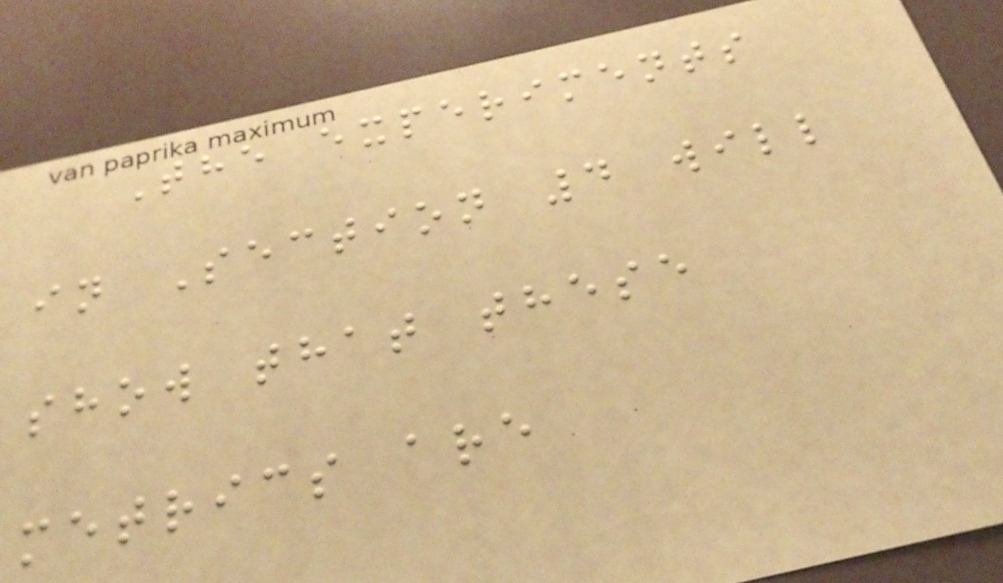The experiments
in Section 4 will
show that these
metrics are
